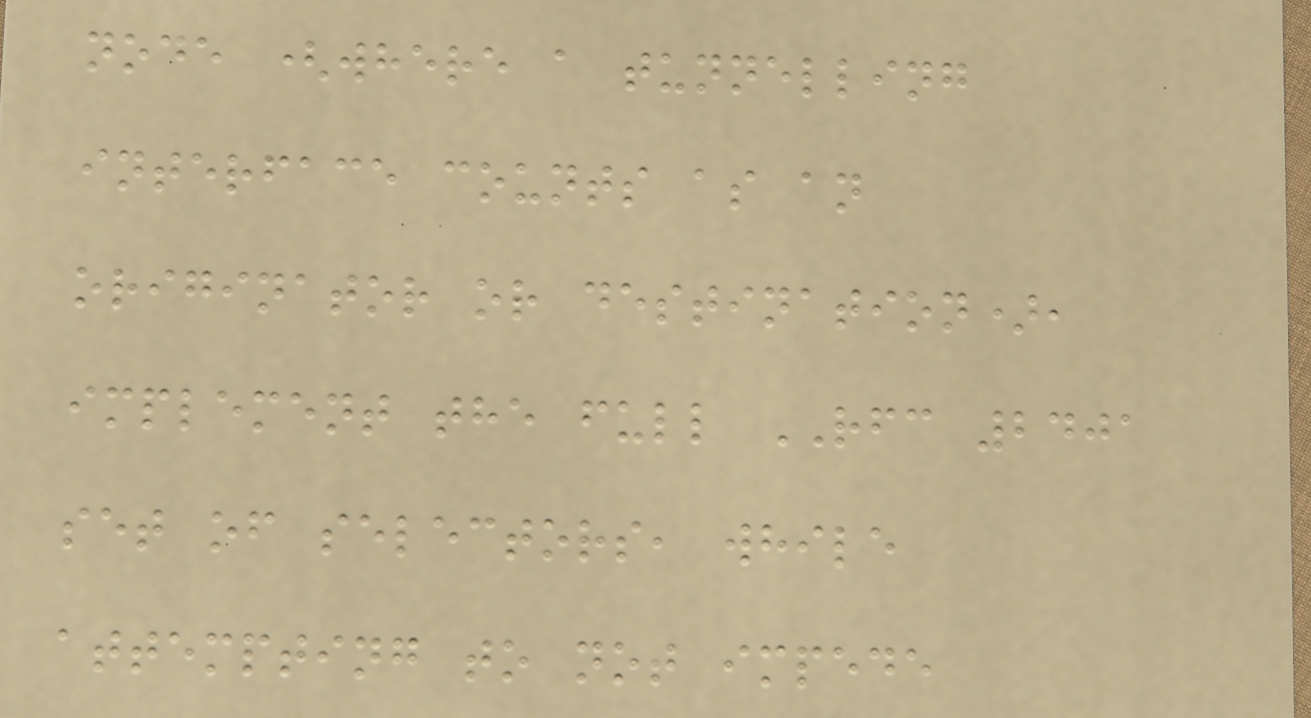node (where a tunnelling
interface counts as an
originator or destination),
implement the full RFC 2401
set of selectors, while
attempting to not impede
